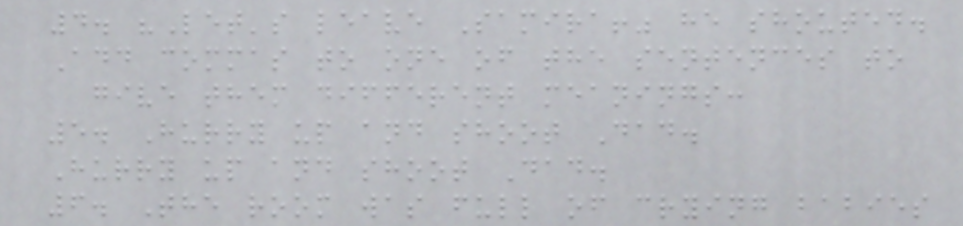4. "Let's leave Samira!" he shouted.
Add commas to one of the sentences to
give them different meanings:
5. Hurry up and shoot Dad.
Hurry up and shoot Dad.
6. The room was full of crying babies
